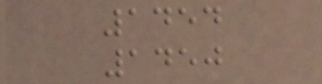1454
1450
